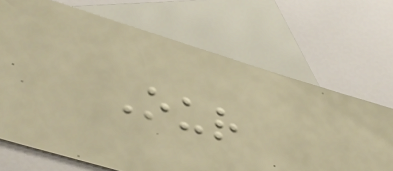Our
